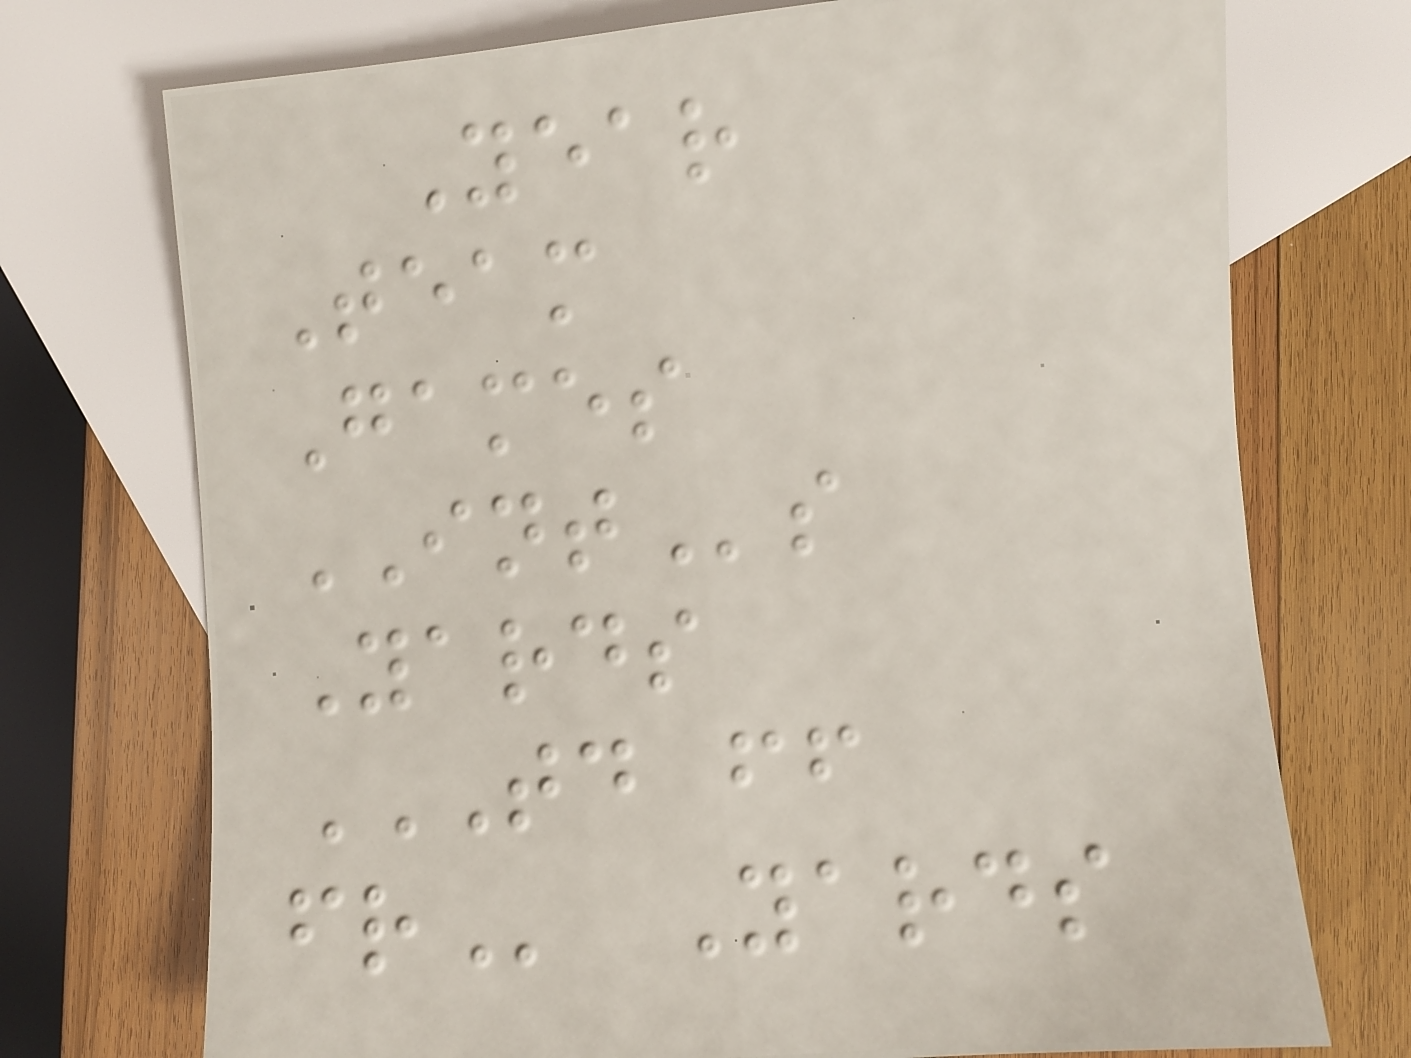Year
Team
Games
INTs
Yards
TD FF
FR Yards
